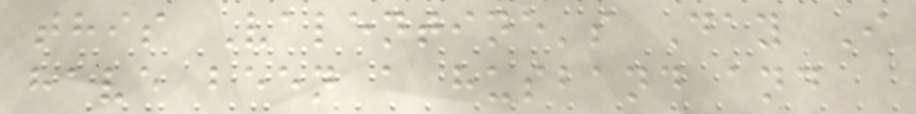this Valentine's Day I
have been a husband and
